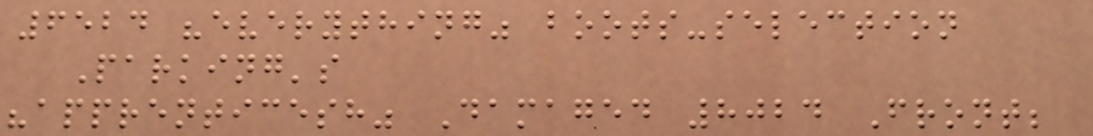6524 "everything" boots-selection
Parking's
"apprenticesh" Damaged 8024 Front;
